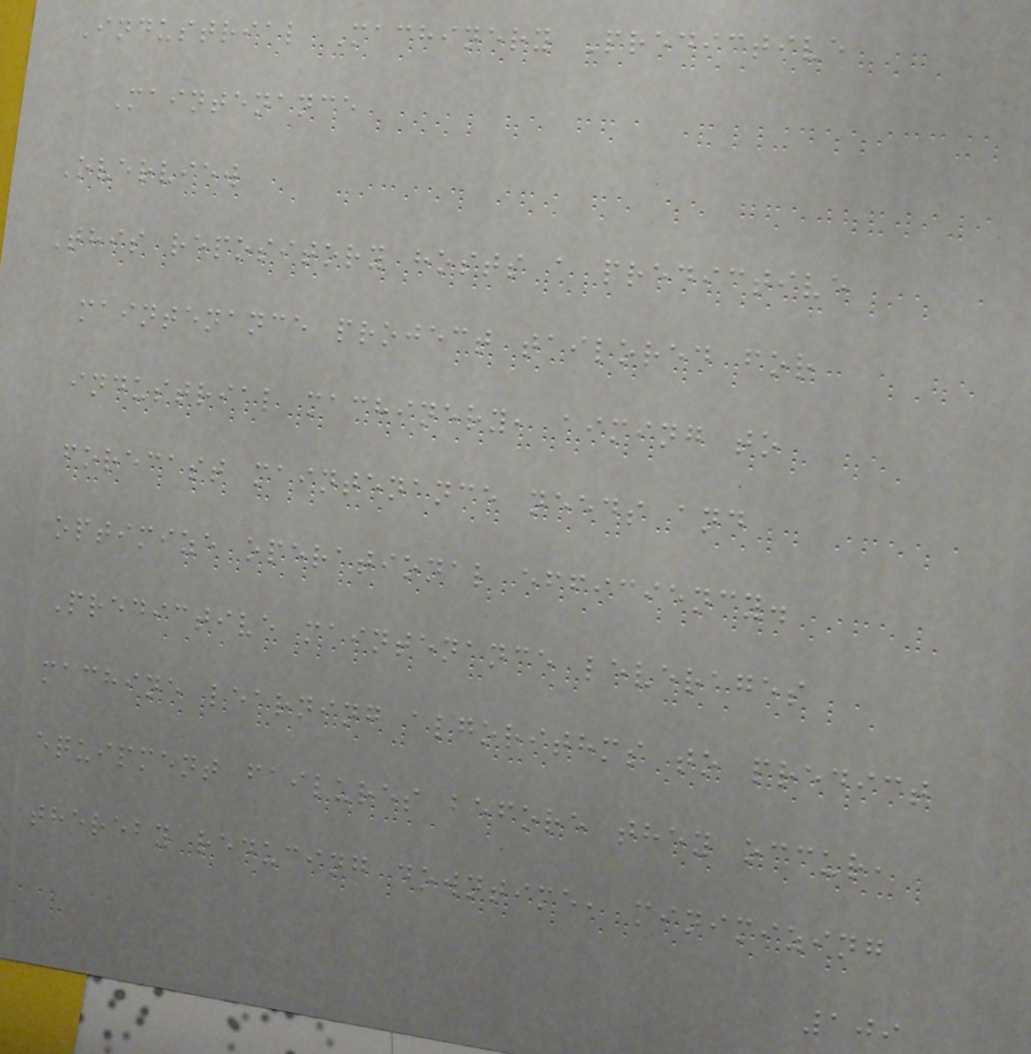Industrial Machinery Predictive
Maintenance
Overview
This repository hosts a predictive
maintenance project tailored for
industrial machinery, aiming to
forecast maintenance needs and
optimize operational efficiency.
Predictive maintenance leverages
machine learning algorithms to predict
equipment failures before they occur,
thereby reducing downtime, minimizing
109
